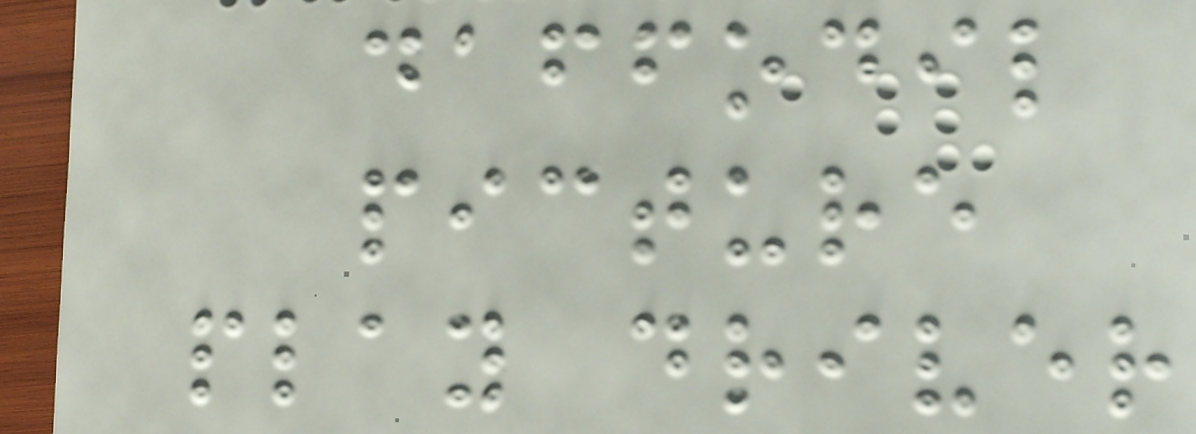daffodil
picture
play driver
